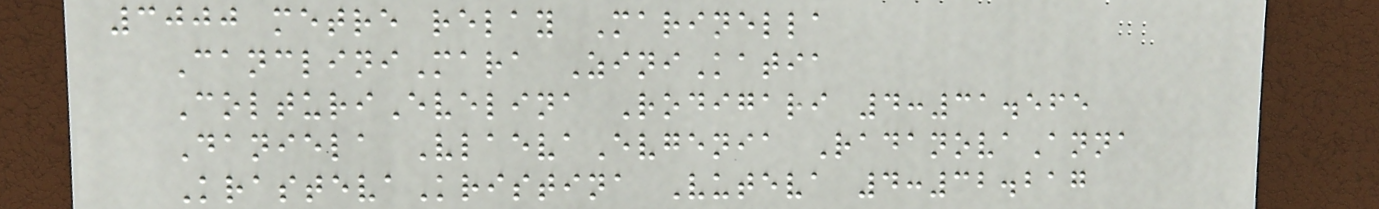3000 metre relay Marinella
CancliniMara ZiniKatia
ColturiEvelina Rodigari 4:31.565
Daniela VlaevaEvgenia RadanovaAnna
KrastevaKristina Vuteva 4:32.217
